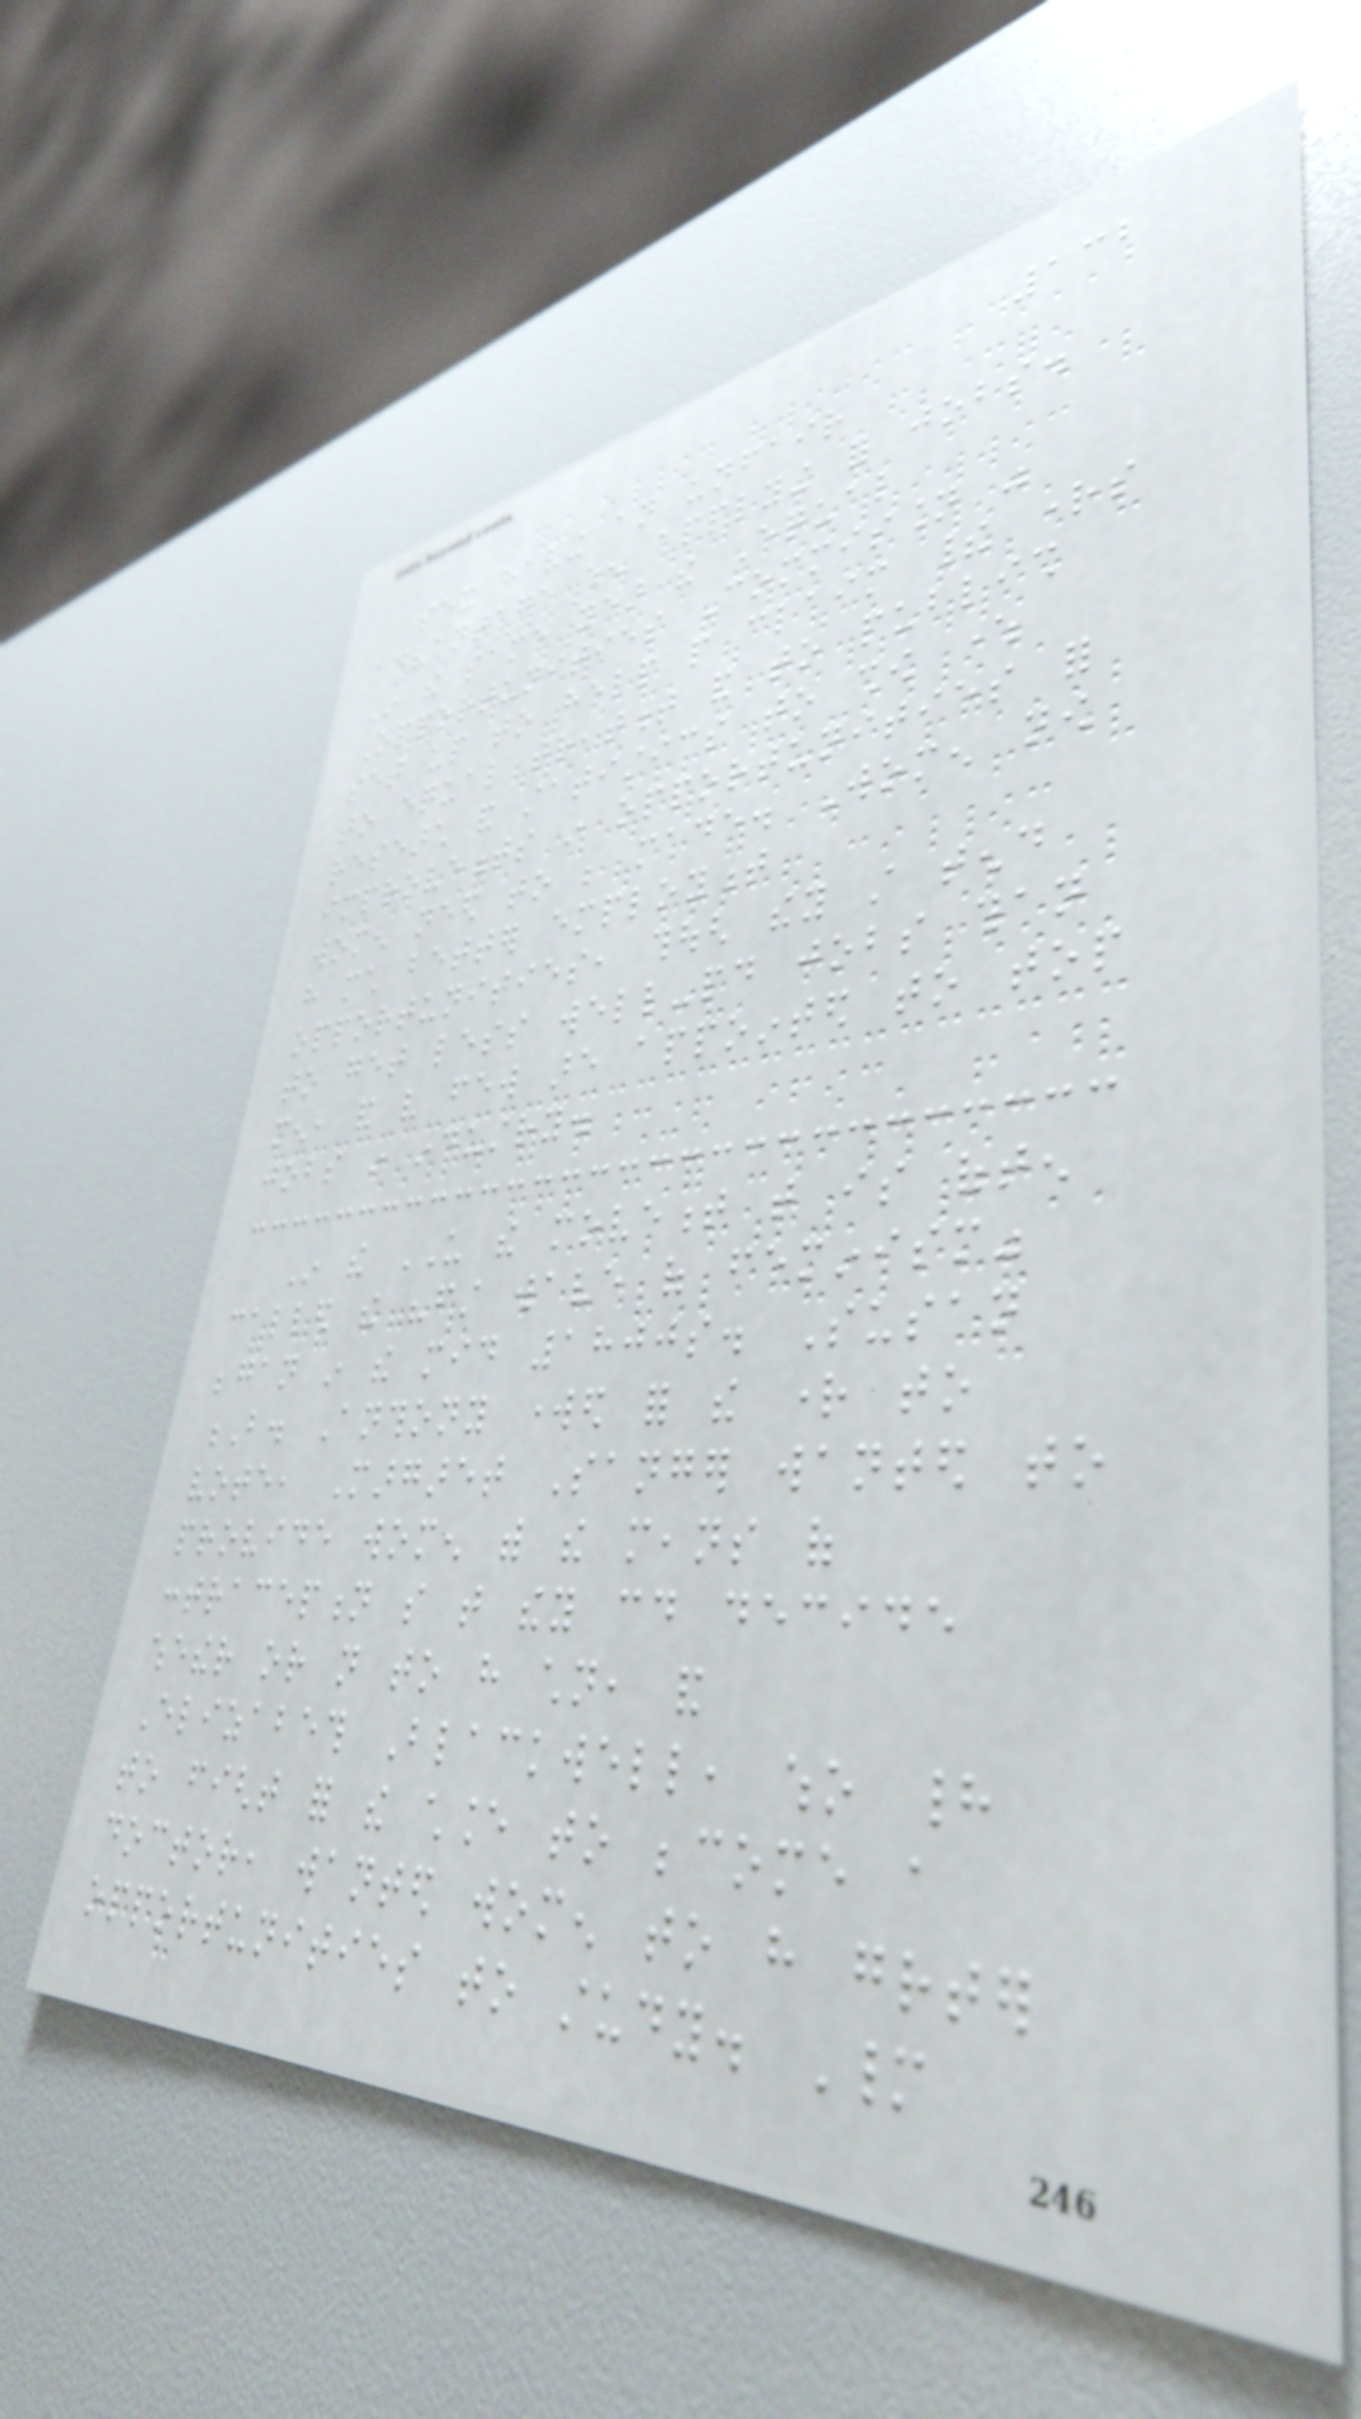132
sex having an unfair
advantage when applying for jobs.
In the same year the Equal
Opportunities Commission was
set up to help people claim their rights
to equal treatment and to publish
research and statistics to show where
improvements in opportunities for
women need to be made. Women now
have much better employment
opportunities, though they still tend
to get less well-paid jobs than
men, and very few are appointed to top
jobs in industry.
In the US the movement that is often
called the "first wave of feminism"
began in the mid 1800s. Susan
B. Anthony worked for the right to
vote, Margaret Sanger wanted to
provide women with the means of
contraception so that they could decide
whether or not to have children, and
Elizabeth Blackwell, who had
to fight for the chance to become a
doctor, wanted women to have greater
opportunities to study. Many
